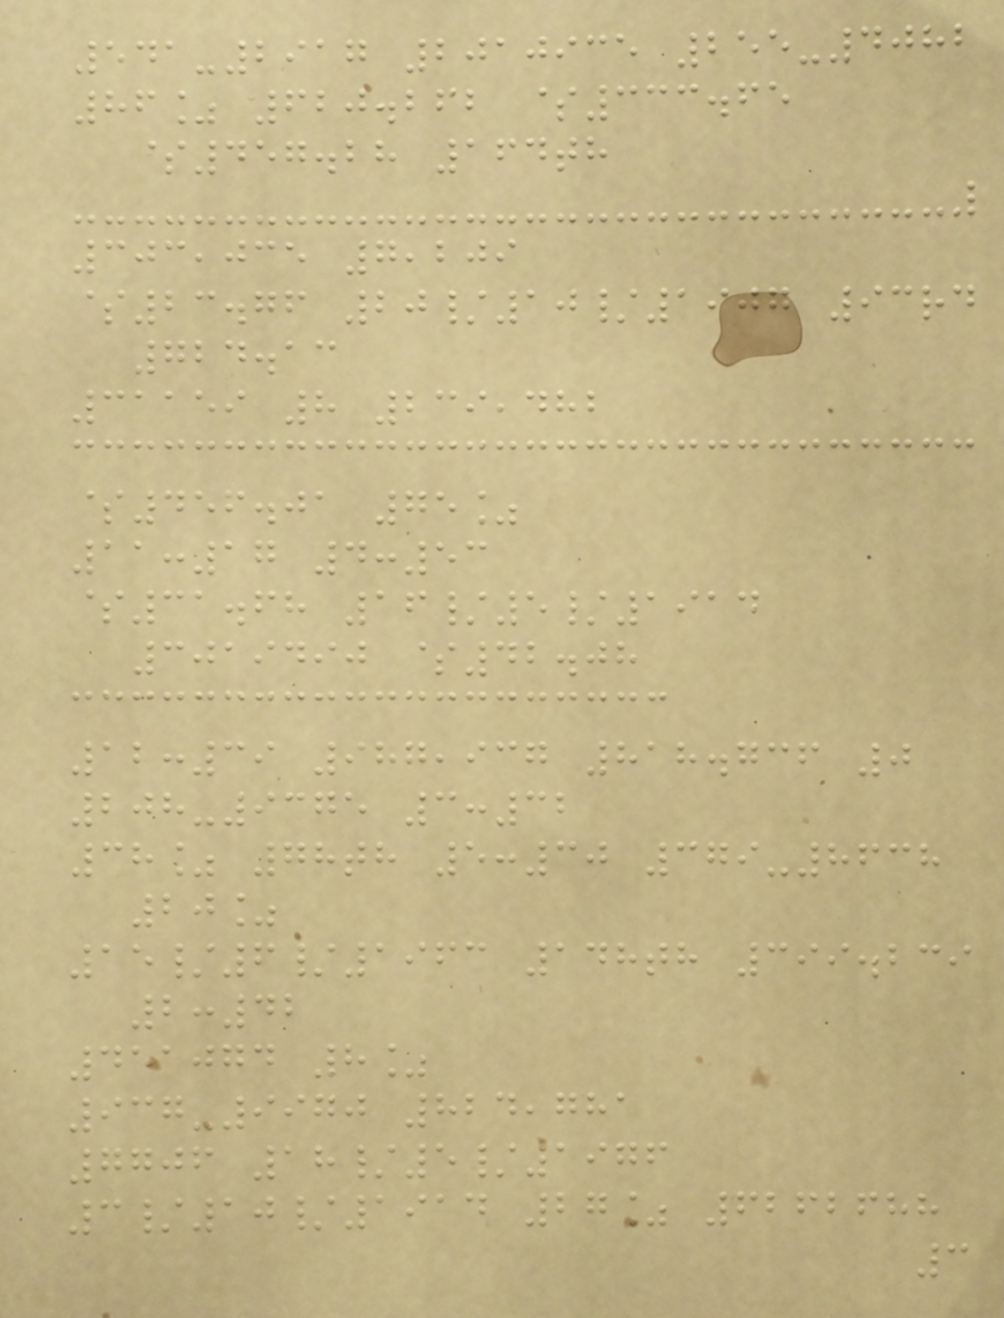541-2917 2010935 255-4082
86% 620.262 $333.65
$457.28 164th
303,035 7,209
$23.76 20/10/1907 93rd
724.13
31159 8 239,482
$456.01 75%
11:17 4:53
$31.68 16/5/1914
3019490 $42.08
12:39 987,937 818.736 0
208-9375 3:32
38% 78th 5:30 379-8638
20%
15/6/1963 148th 399.239
2:42
451074 8%
937-9970 824,781
7706 18/5/1976
3/10/1914 27% 6262688
3
